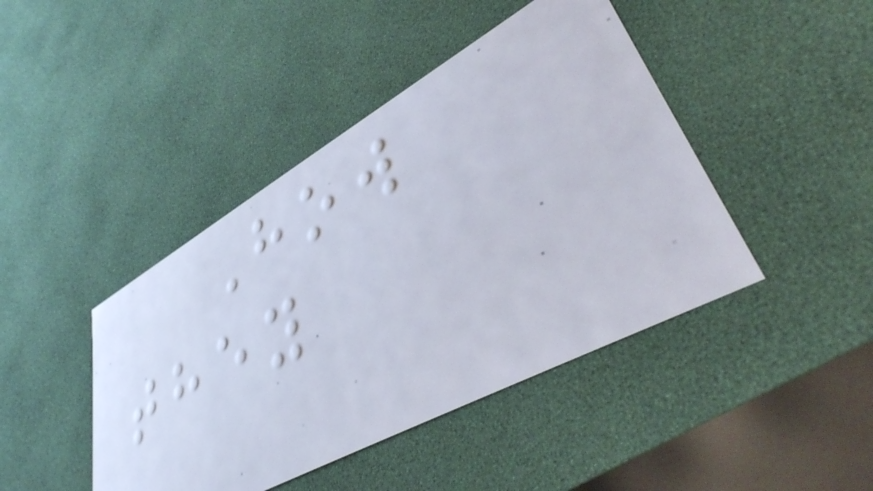How
they
